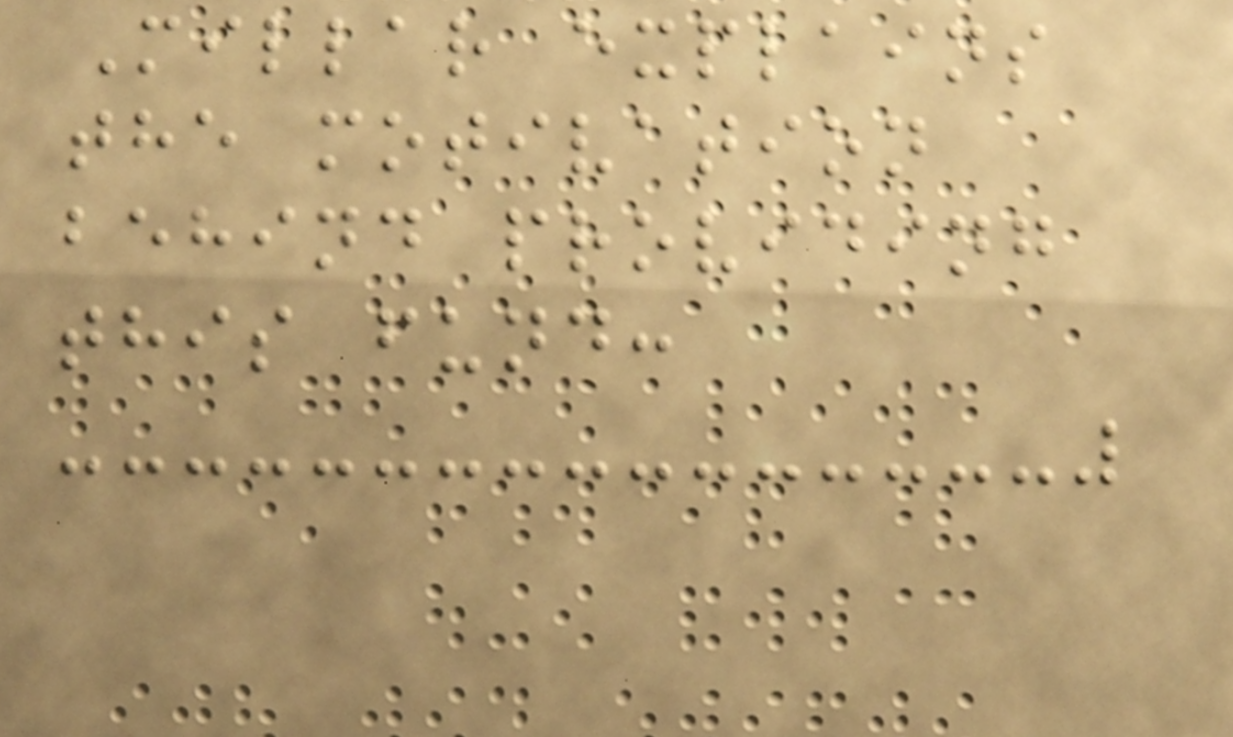Millar explains
the motivation
behind providing
this fund:
